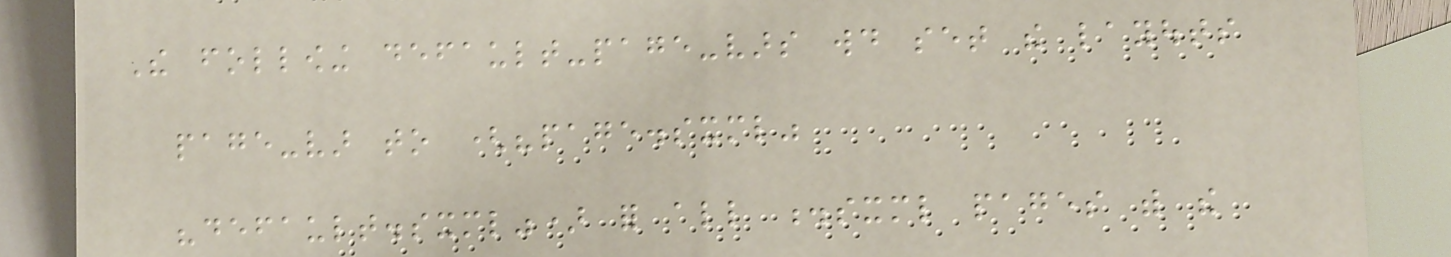The following default-page-vars would set the layouts
page-var to ("page.sxml"
"default.sxml") for all .sxml pages with the
